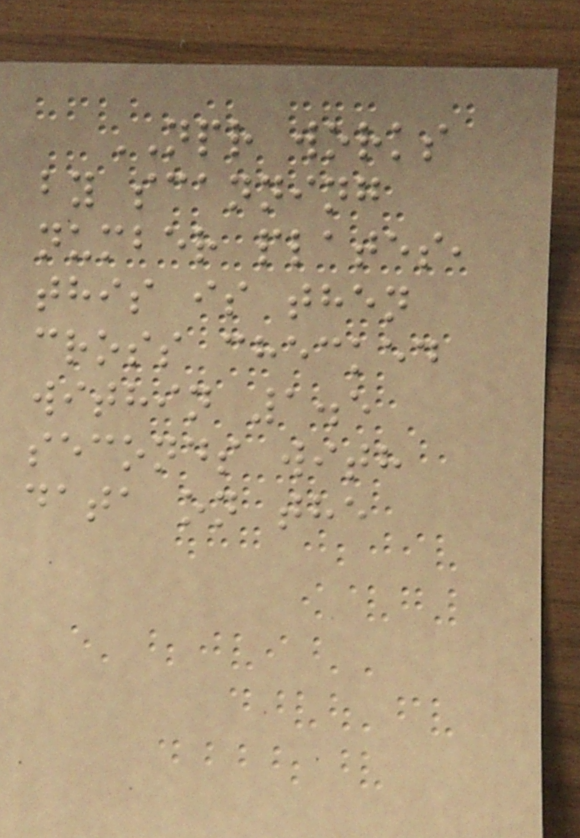NPR works
by scanning
number plates,
this is then
cross checked
within 1.5
seconds with
data on the
